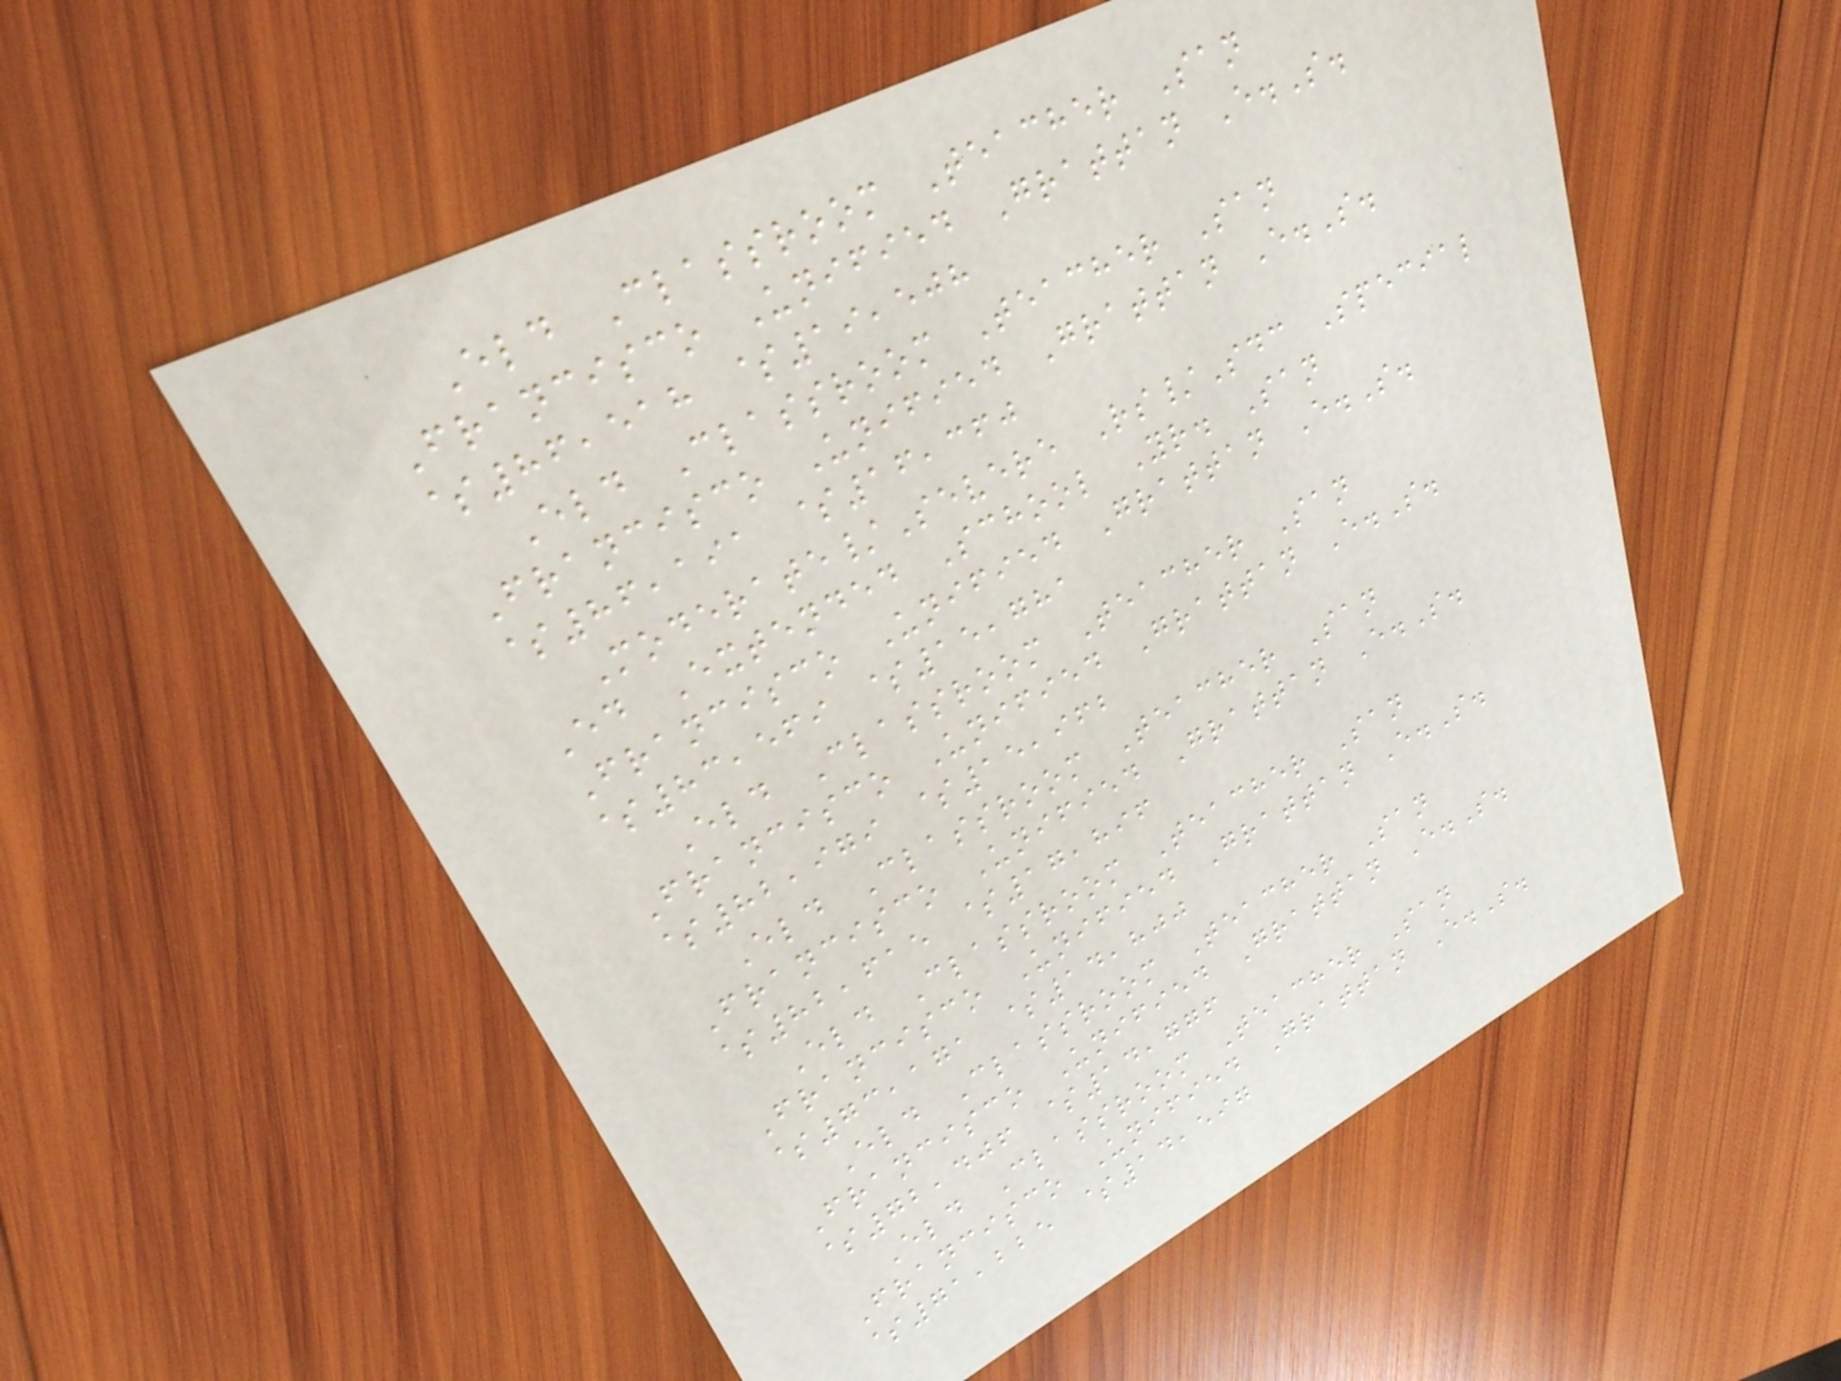Eld Classroom Teacher San
Francisco Unified Grattan E.S.
$86,518 $19,508
Eld Classroom Teacher San
Francisco Unified Grattan E.S.
$86,191 $16,360
Moderate/Severe Rs/Sdc Special
Ed Extended School Yr. San
Francisco Unified Grattan E.S.
$83,569 $15,781
Eld Classroom Teacher San
Francisco Unified Grattan E.S.
$82,979 $15,962
Eld Classroom Teacher San
Francisco Unified Grattan E.S.
$82,615 $17,896
Eld Classroom Teacher San
Francisco Unified Grattan E.S.
$73,171 $14,800
Eld Classroom Teacher San
Francisco Unified Grattan E.S.
$72,406 $14,776
Eld Classroom Teacher San
Francisco Unified Grattan E.S.
$71,225 $14,597
